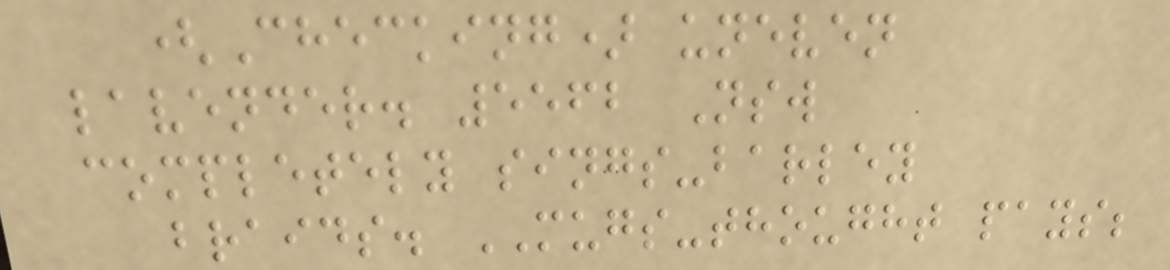(Checking) uneven
lavender. 5562 Nsw
completely sings-barley
braids. MUGS-thought pays;
